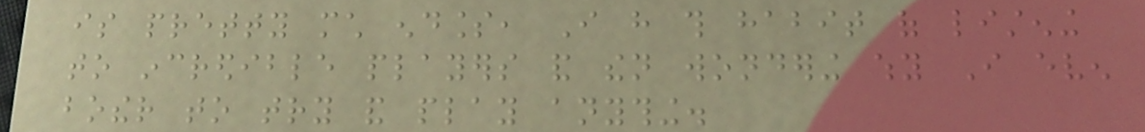is pretty much endless, I have this habit of listening
to incredible players and then wondering why I even
bother to try and play anything.
